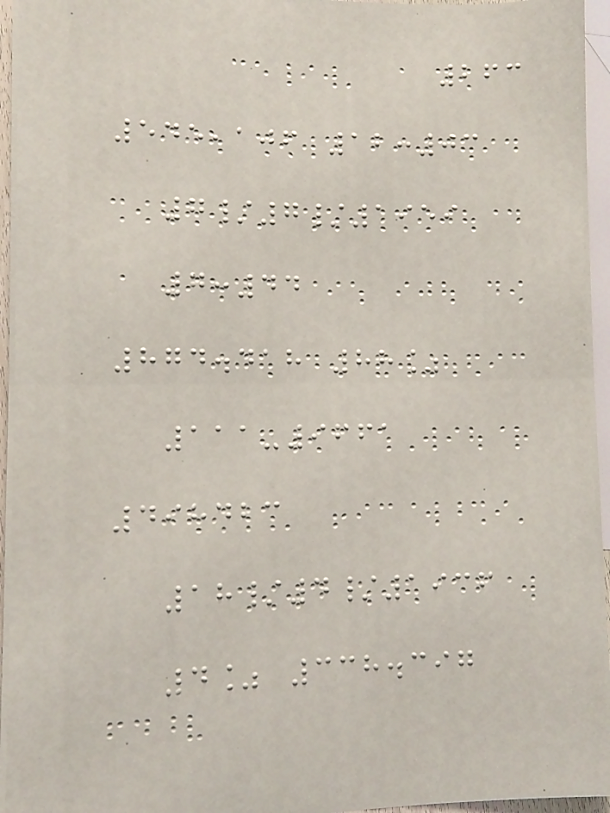263
545,106 12:03
7/7/1959
7:44
874.418 88%
111-9661
498423
18/4/1936
4% 338.397
